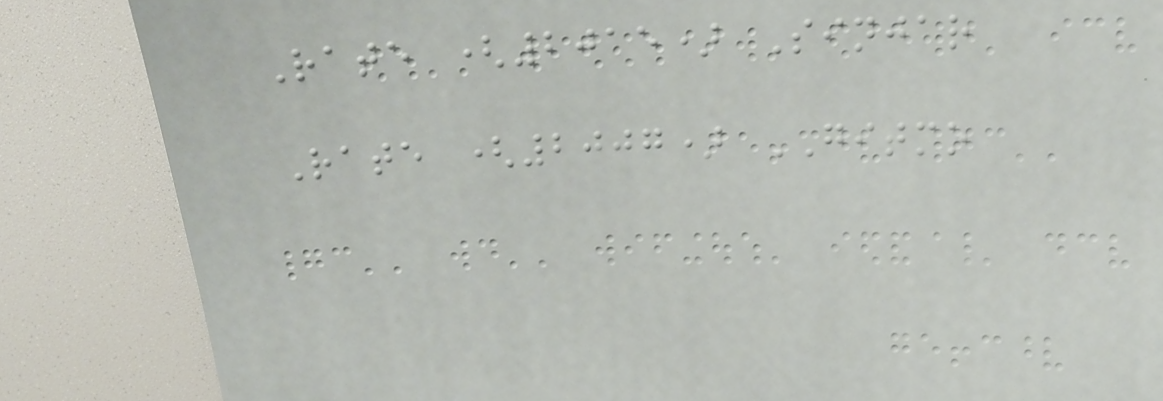Rate (2015) Sinjar
Rate (2007) GITMO
